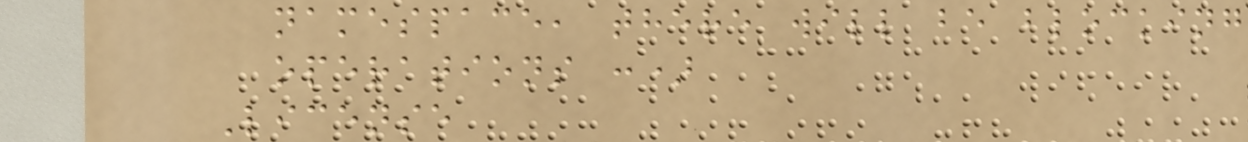namespace, there will be blocking
operations :)
License
